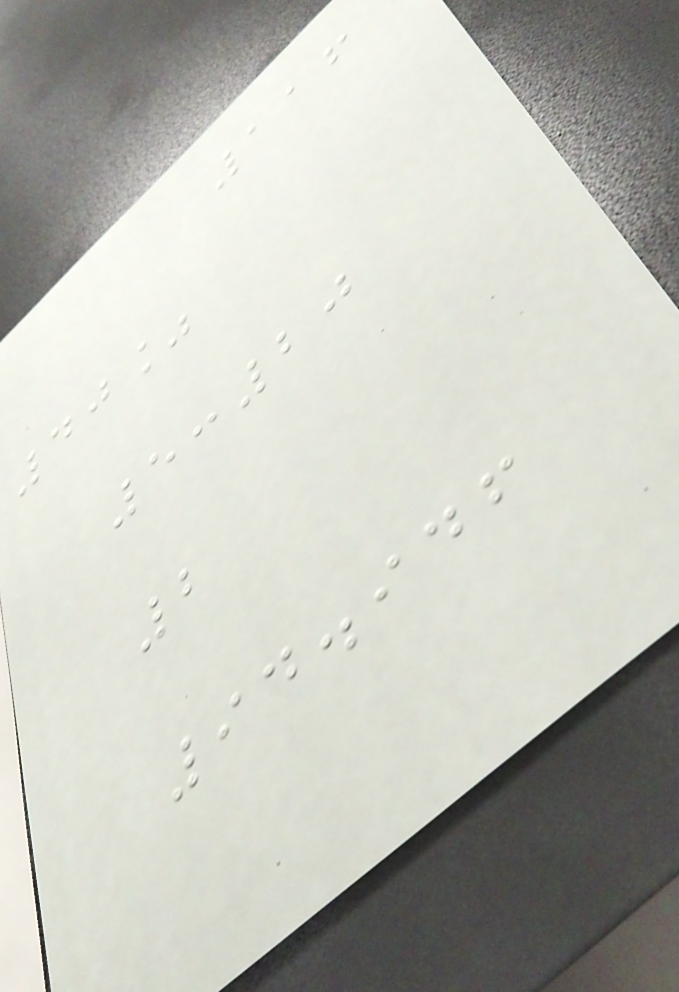116
40%
5:20
2
94.946
